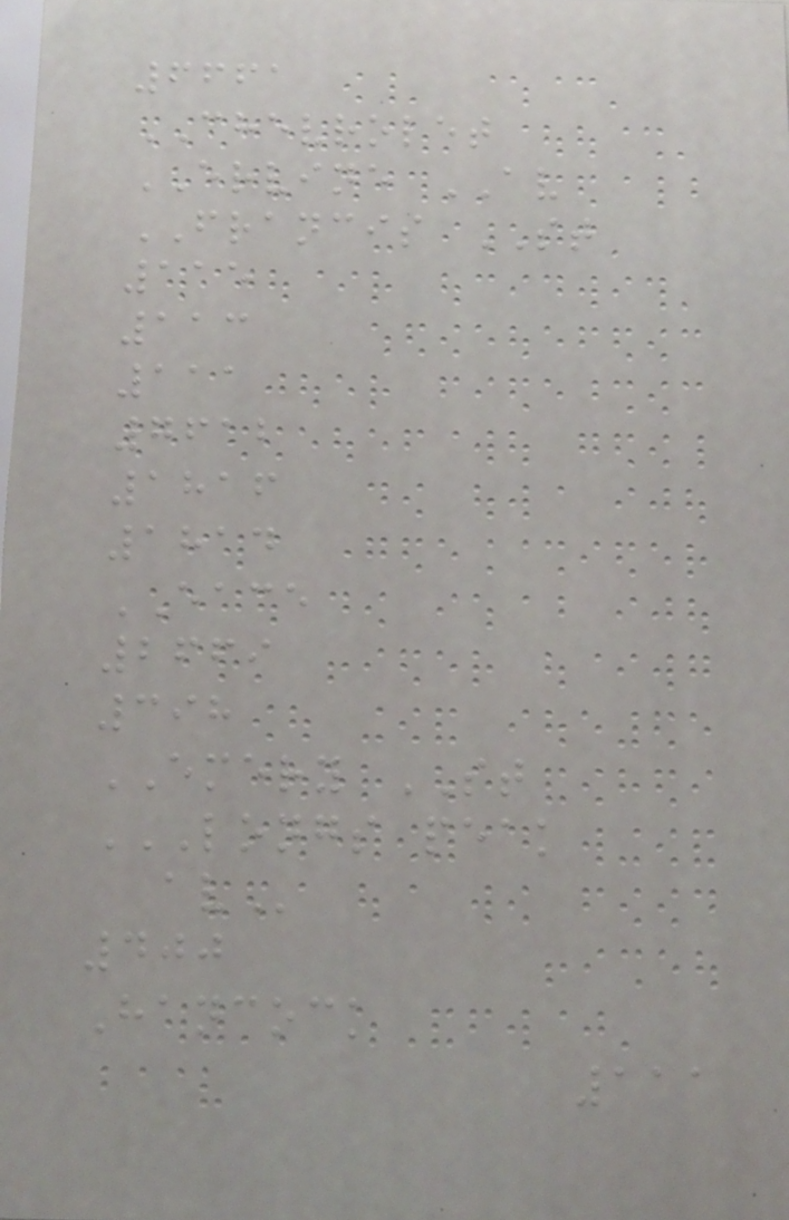6661
CHEVROLET
ERVINE AV
FRANCIS ST
115
113
111
7612
1816
1814
EACE
2669
398
EMERY ST
LONGS PEAK
AV
400
Hancock
111
